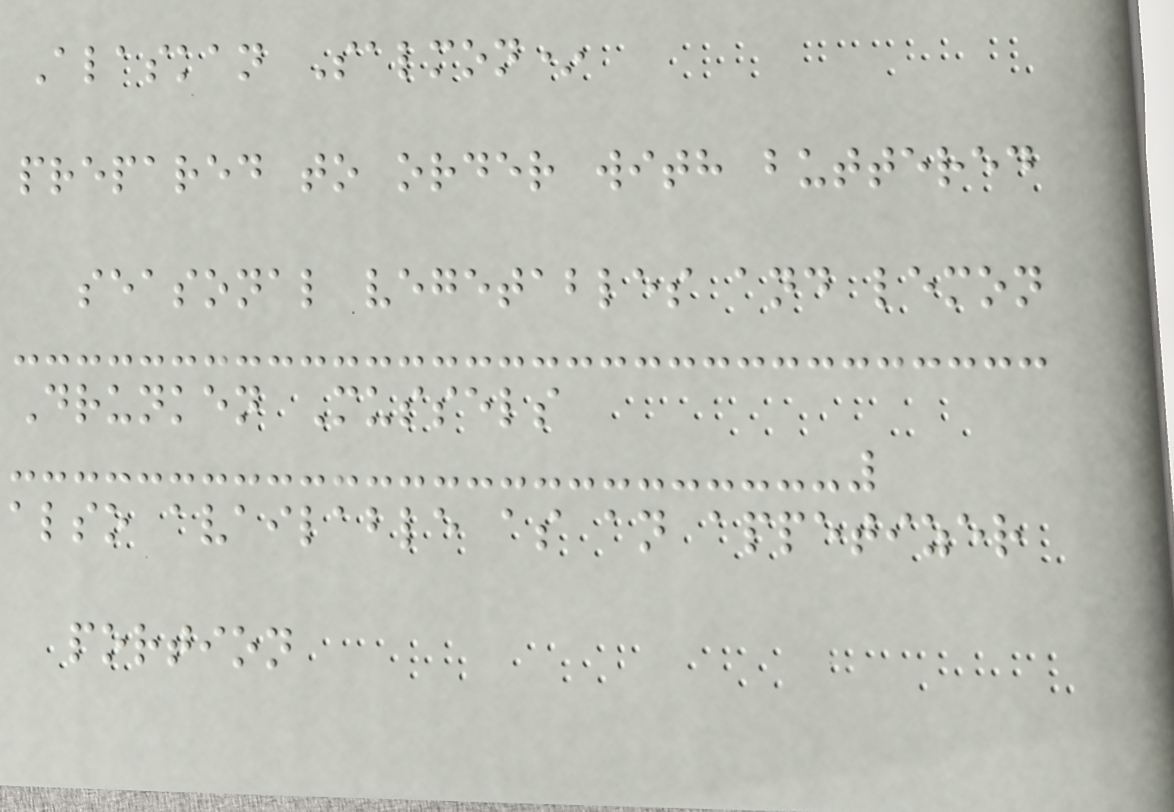Alaskan Salmon*
prepared to order with buttered
seasonal vegetables and lemon
Drunken Mussels
also available as an appetizer
portion
